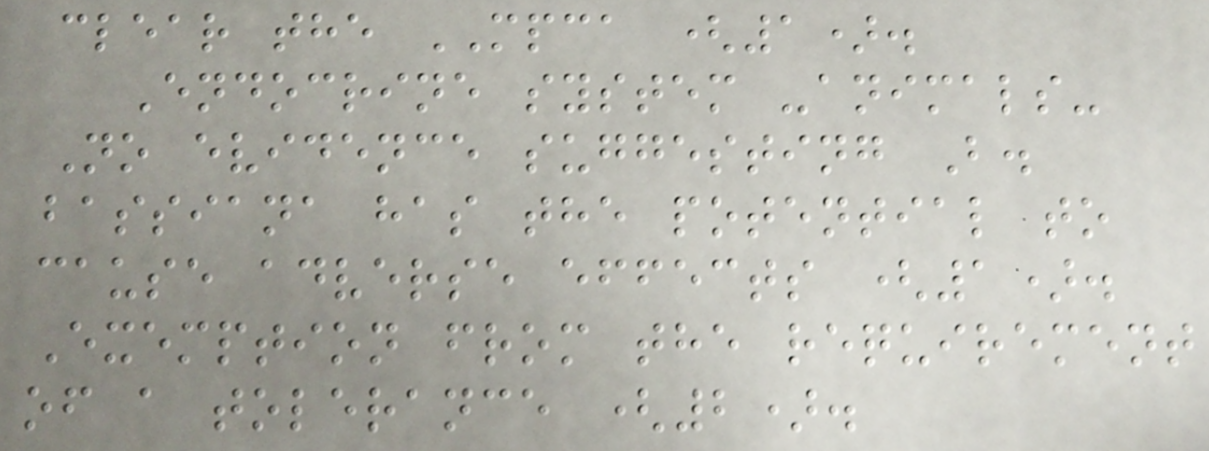clear the MPCA (1).
Endocrine system -animals-
No evidence suggesting B.
bassiana has the potential to
cause adverse effects (1).
Exemption from the requirement
of a tolerance (2).
